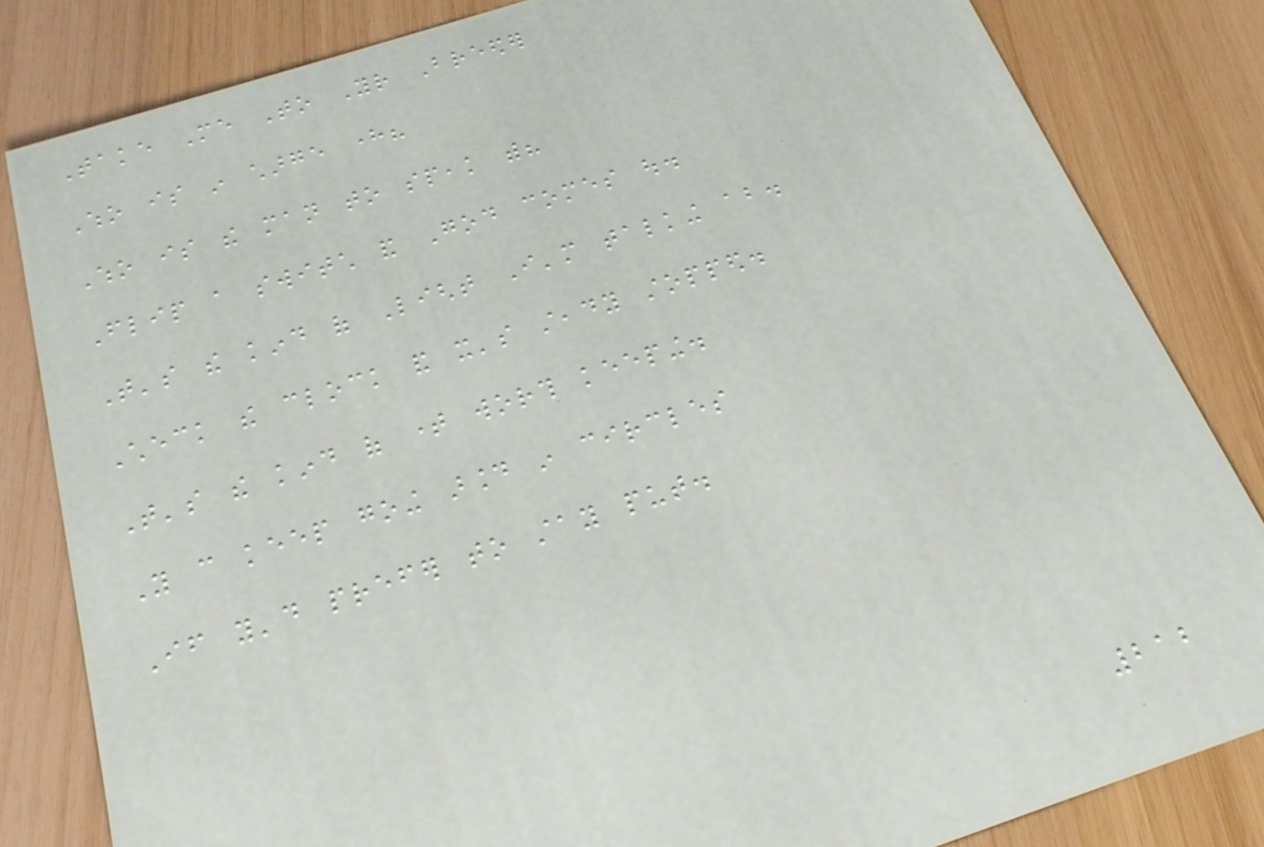Take Me To Your Breeder
Who is in charge here?
Who is the man to speak with?
Flip a switch and God comes out.
That's the kind of Light I'm talking about.
Check the clock and it's steady stopped.
That's the kind of time worth keeping.
You can keep going around in circles
If you'd prefer to stay put.
212
